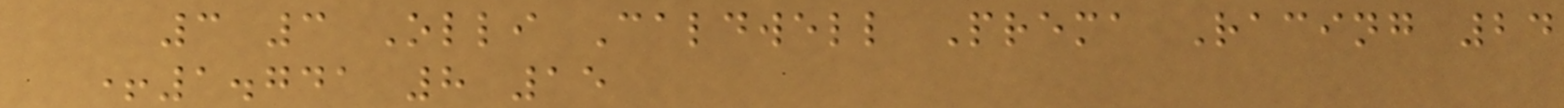3 3 Olli Caldwell Prema Racing 24
+1.741 8 15
